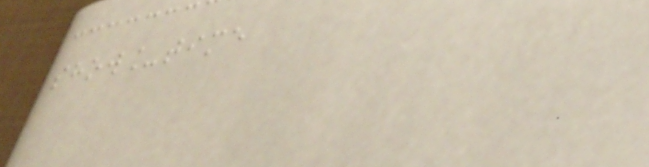show_time
